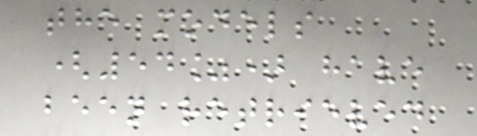the models
(54%) have
been retrieved
